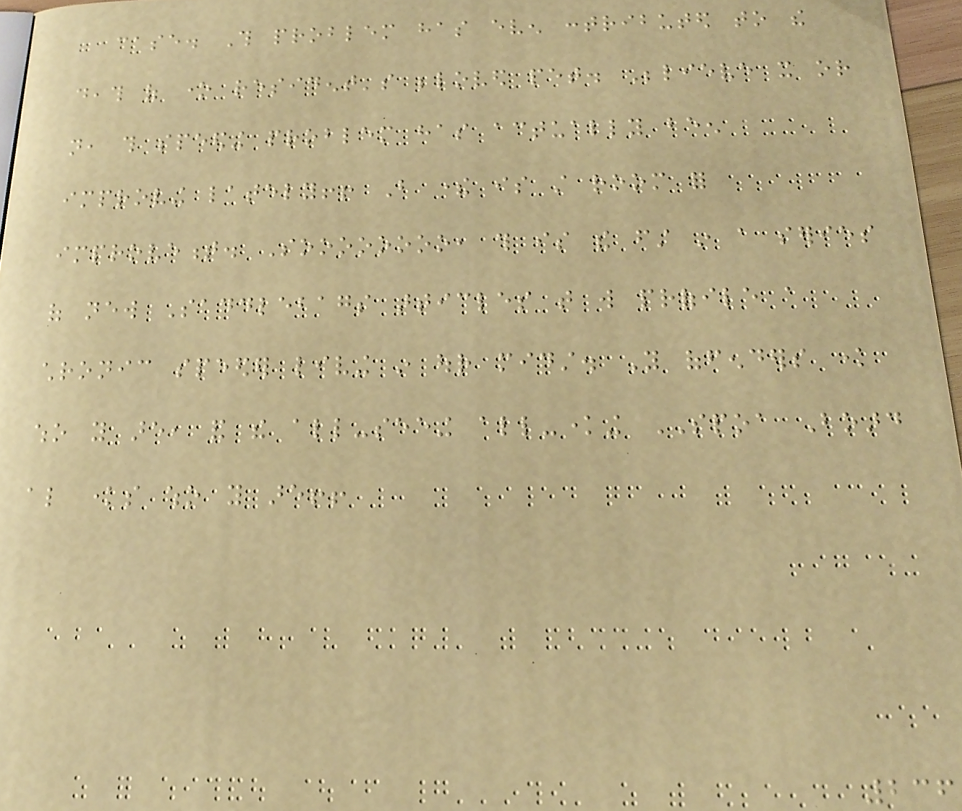case. This problem has even contributed to the
death of one resident's beloved pet. Believe it or
not, this speeding problem has actually been
improving lately!! But there is still room for
improvement. Soooooooo, this is the first in a series
of new Saddlebags articles that will profile a
chronic speeder living in our midst. You offenders know
who you are, and the all-seeing all-knowing SPOA Board
also knows who you are!!
236
